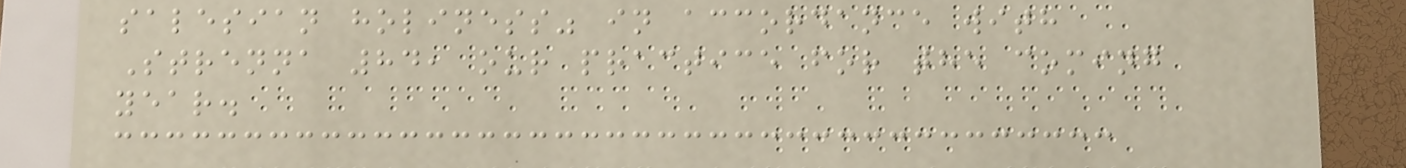salesian holiness" in accordance with
Strenna 84, our practice for the coming
year.
